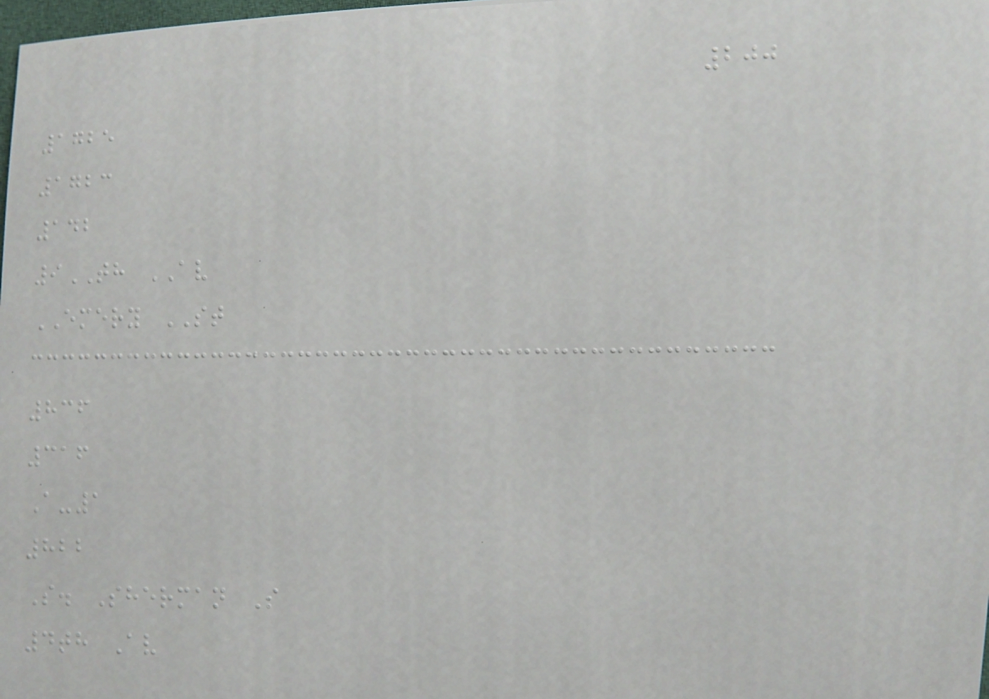200
1725
1723
142
9TH AV
EMERY ST
836
316
A-1
822
S. Sherman S
4th Av
